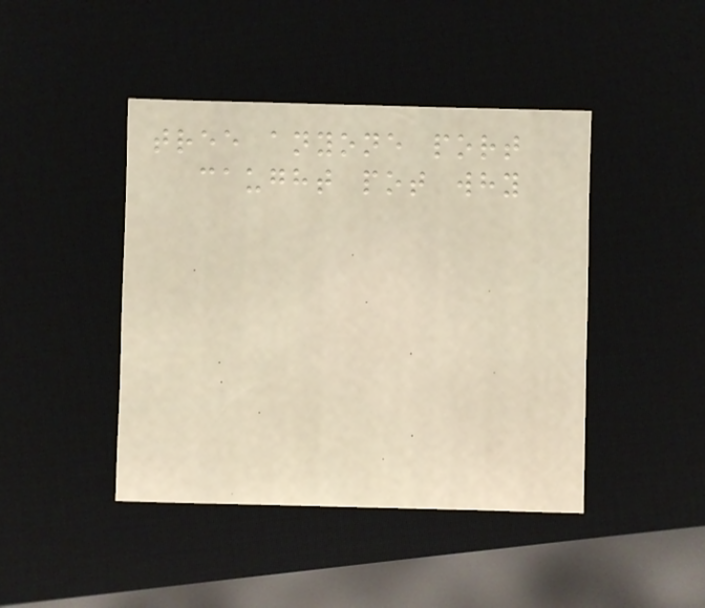tree anyone port
caught pot why
